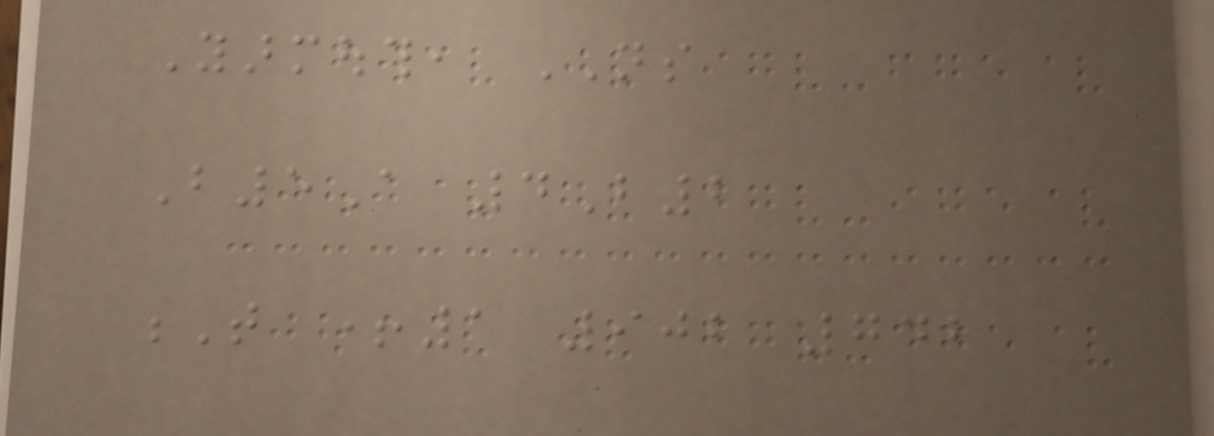Yarmouth, NS
B5A 4B2
T +1 902 742
